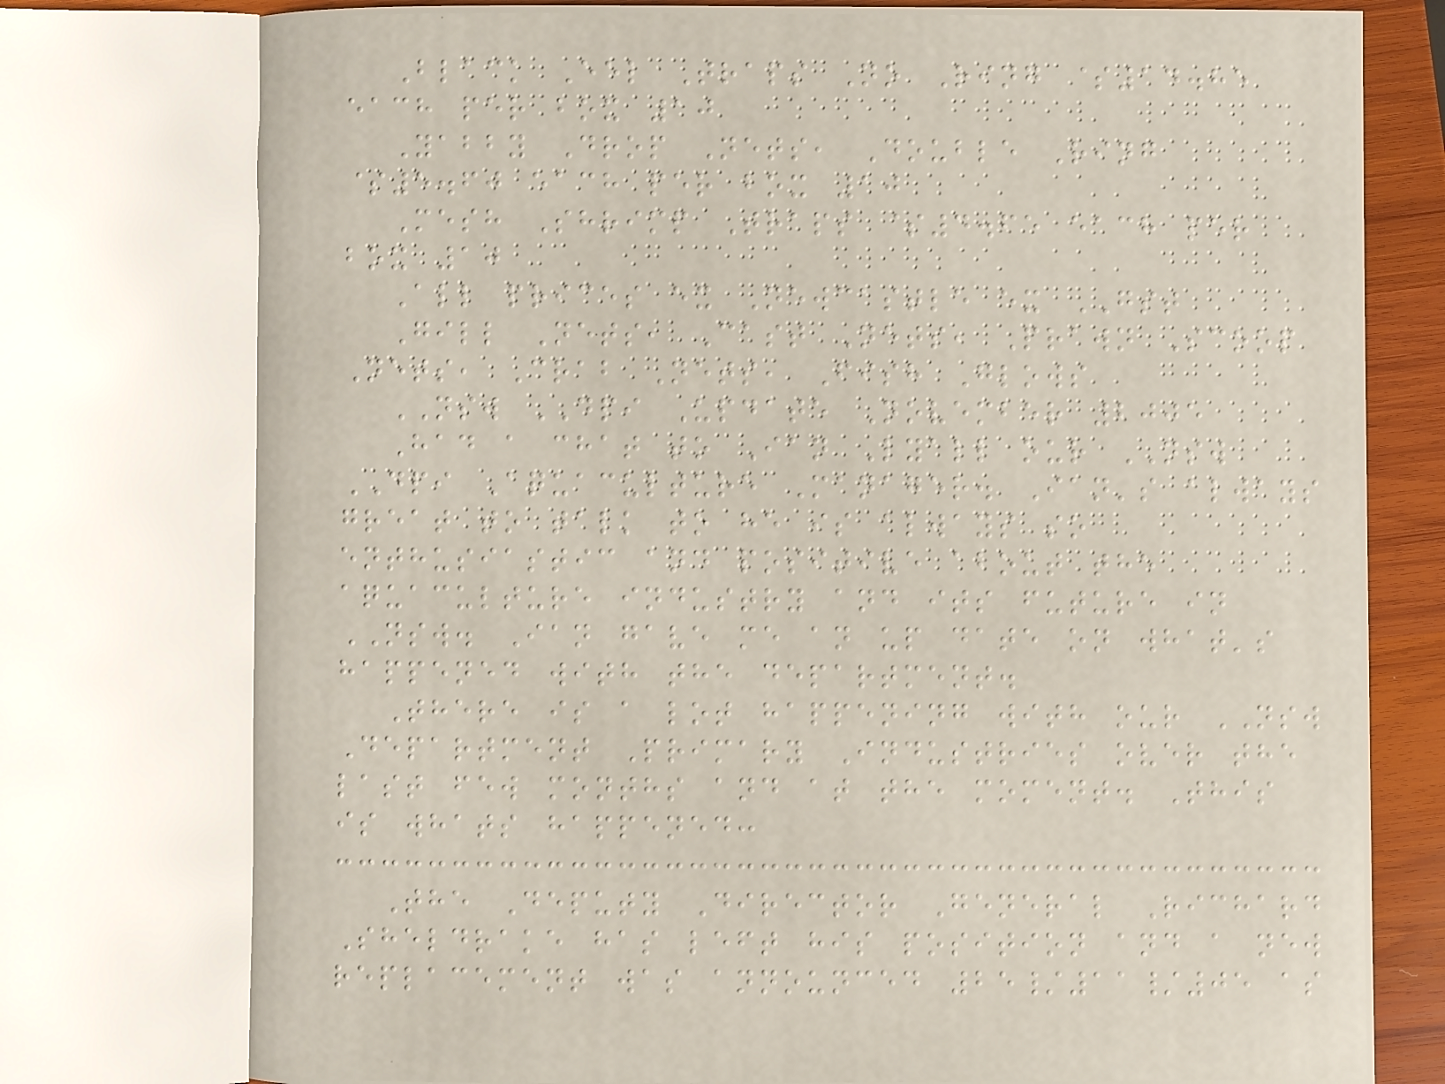Black Eel Traps No Ring $14.85
each per box 10
Yabby Drop Nets, Double Ring
$5.60 each per box 10
Mesh Shrimp Traps $4.65 each per
box 10
All prices ex Newcastle ex GST
Gill Nets, Cast Nets, Prawn Scoop
Nets, Crab Nets, Fish Glows
NSW DPI Update November 2005
Had a chat to Ian Lyall our NSW
DPI Aquaculture Manager. Ian's always
great to talk to he is always so
enthusiastic and positive about the
aquaculture industry and its future in
NSW. Ian gave me an up date on what's
happened with the department.
There is a lot happening with our NSW
Department Primary Industries over the
last few months and at the moment. This
is whats happened:
The Deputy Director General Richard
Sheldrake has left his position and a new
replacement was announced 25/11/05 as
